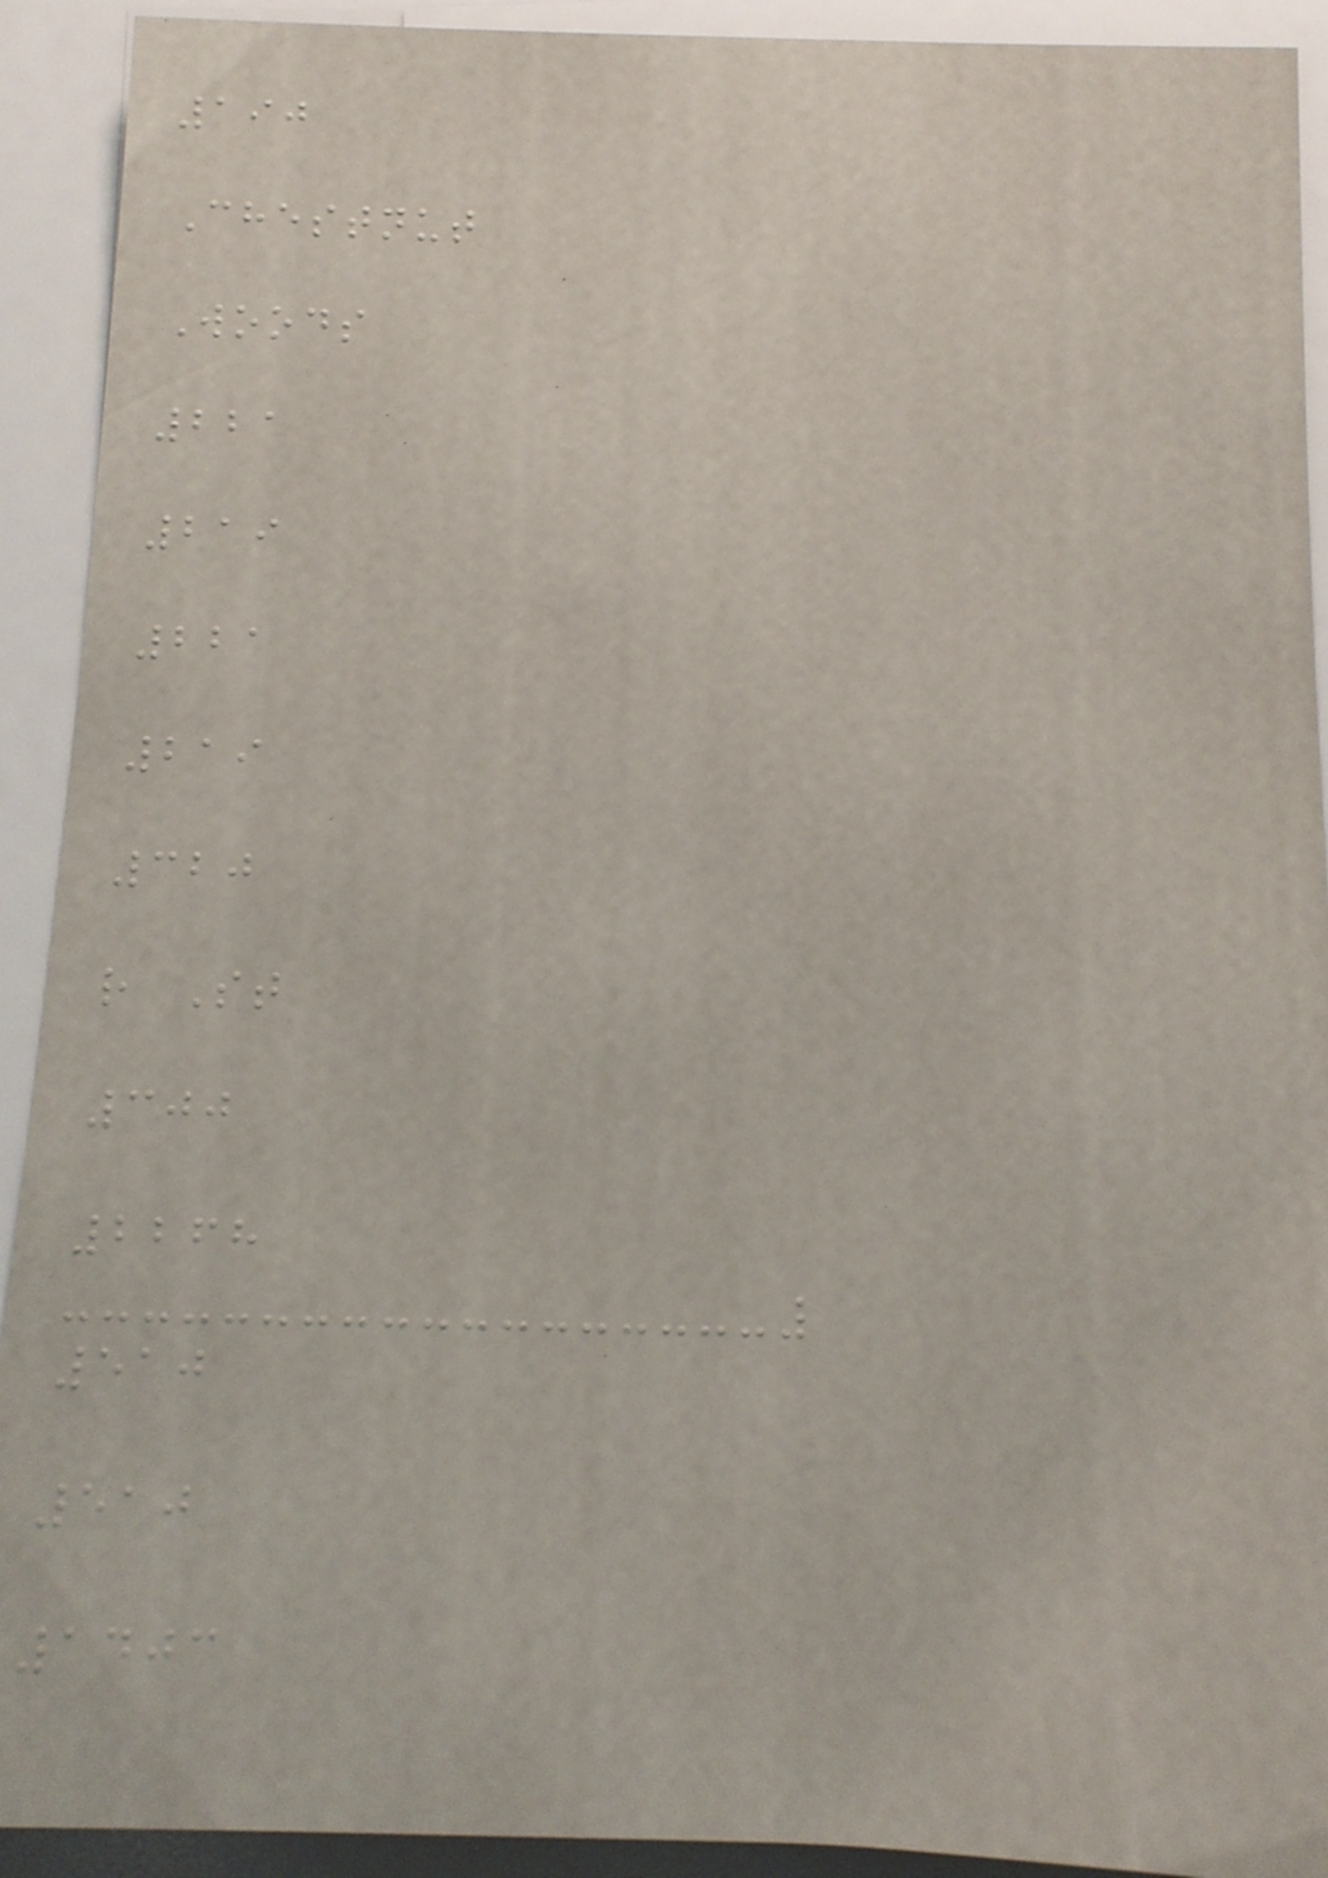190
Chestnut
Woods
221
219
221
219
320
r St
300
2268
510
510
1403
